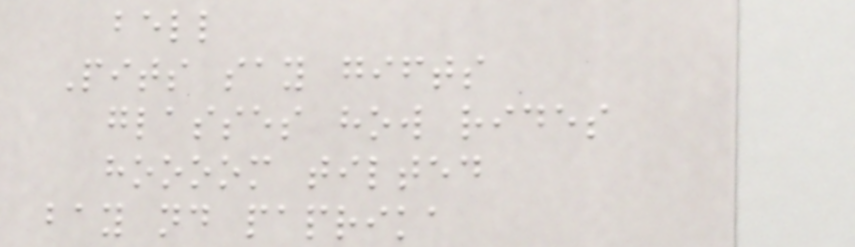bell
Pits say gifts
glasses how rides
hoooom tilted
bay nd paprika
